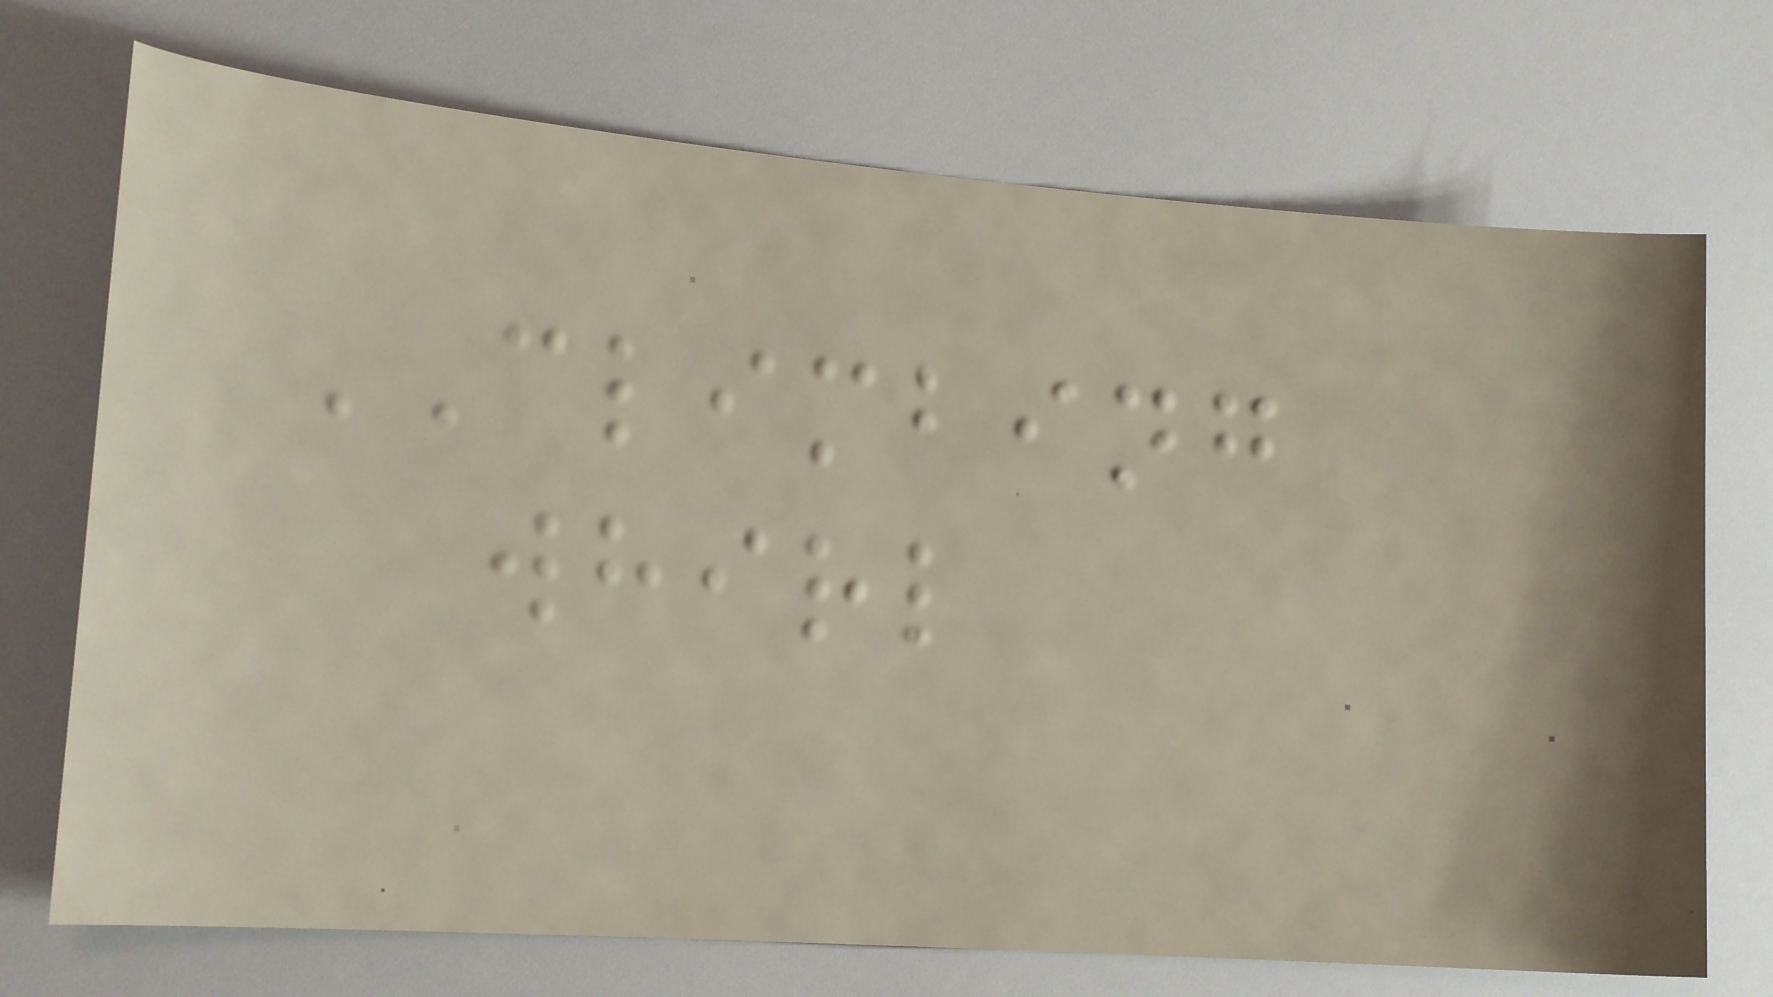CLIMBING
whirl
